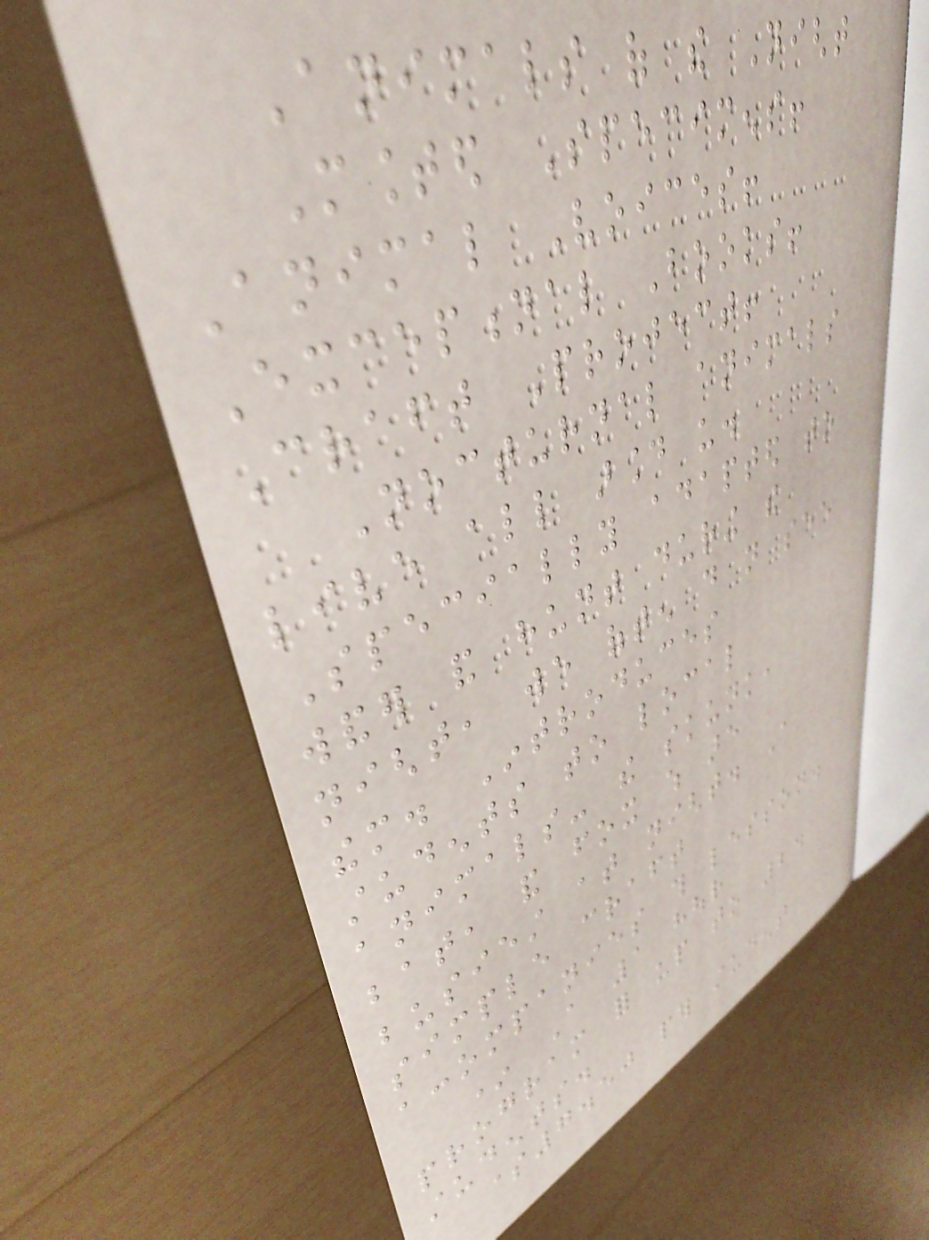Animals of the Night
Mounted Specimens!
Animal Voices!
Exceptional Books!
Craft Project!
Nocturnal animals
live all around us.
Specially adapted to
wander and hunt during the
night, we often do not see
them. Introduces
students to local
animals- the skunk,
bat, and fox which are
busiest at night. A
simple craft
accompanies this lesson.
* A 1 hour
program for up to 24
students.
$7.50 per student
